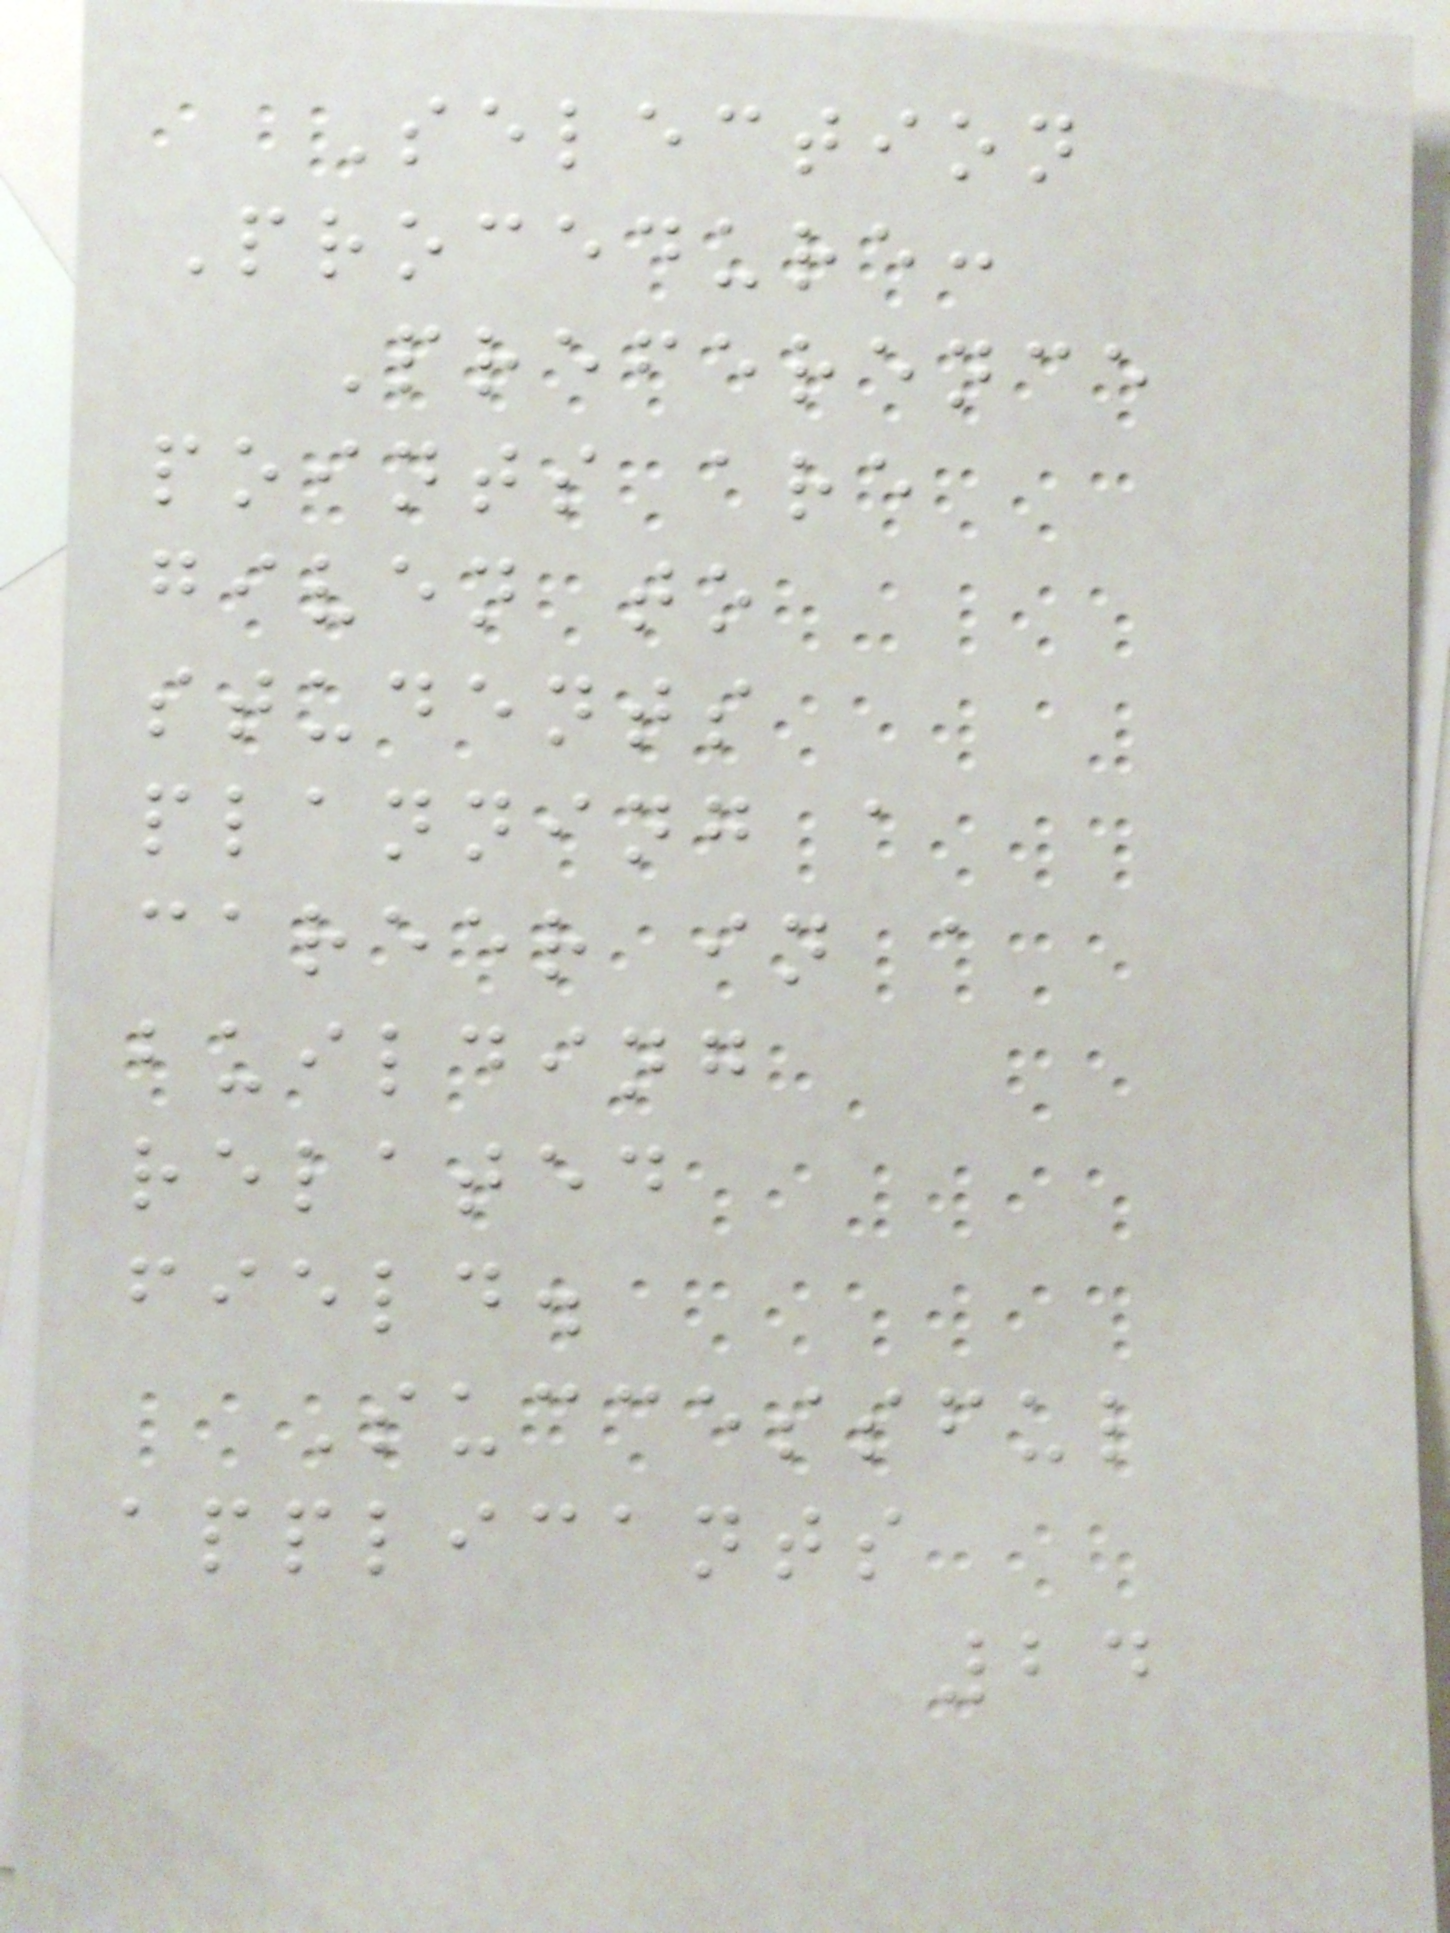Selection
Procedure:
Preference
points are
given to
students
planning a
career in a
building
related
field.
Successful
applicants
24
